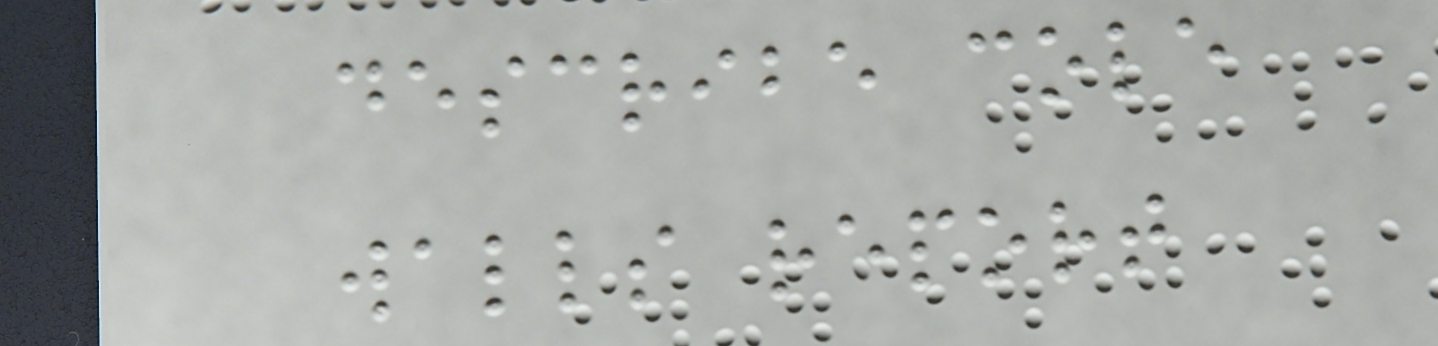describe cole
walls report
